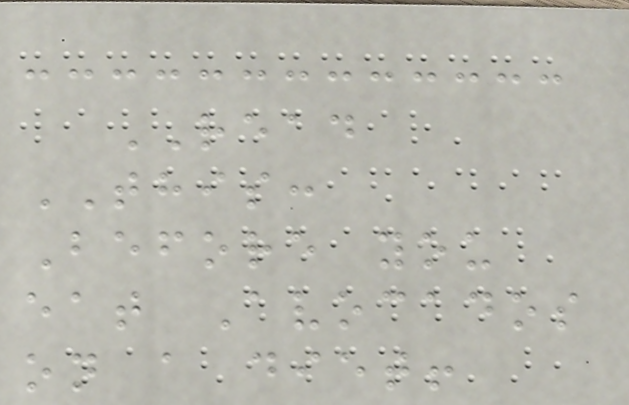READ
THIS:
Before you
eat Avocados
on a diet!
